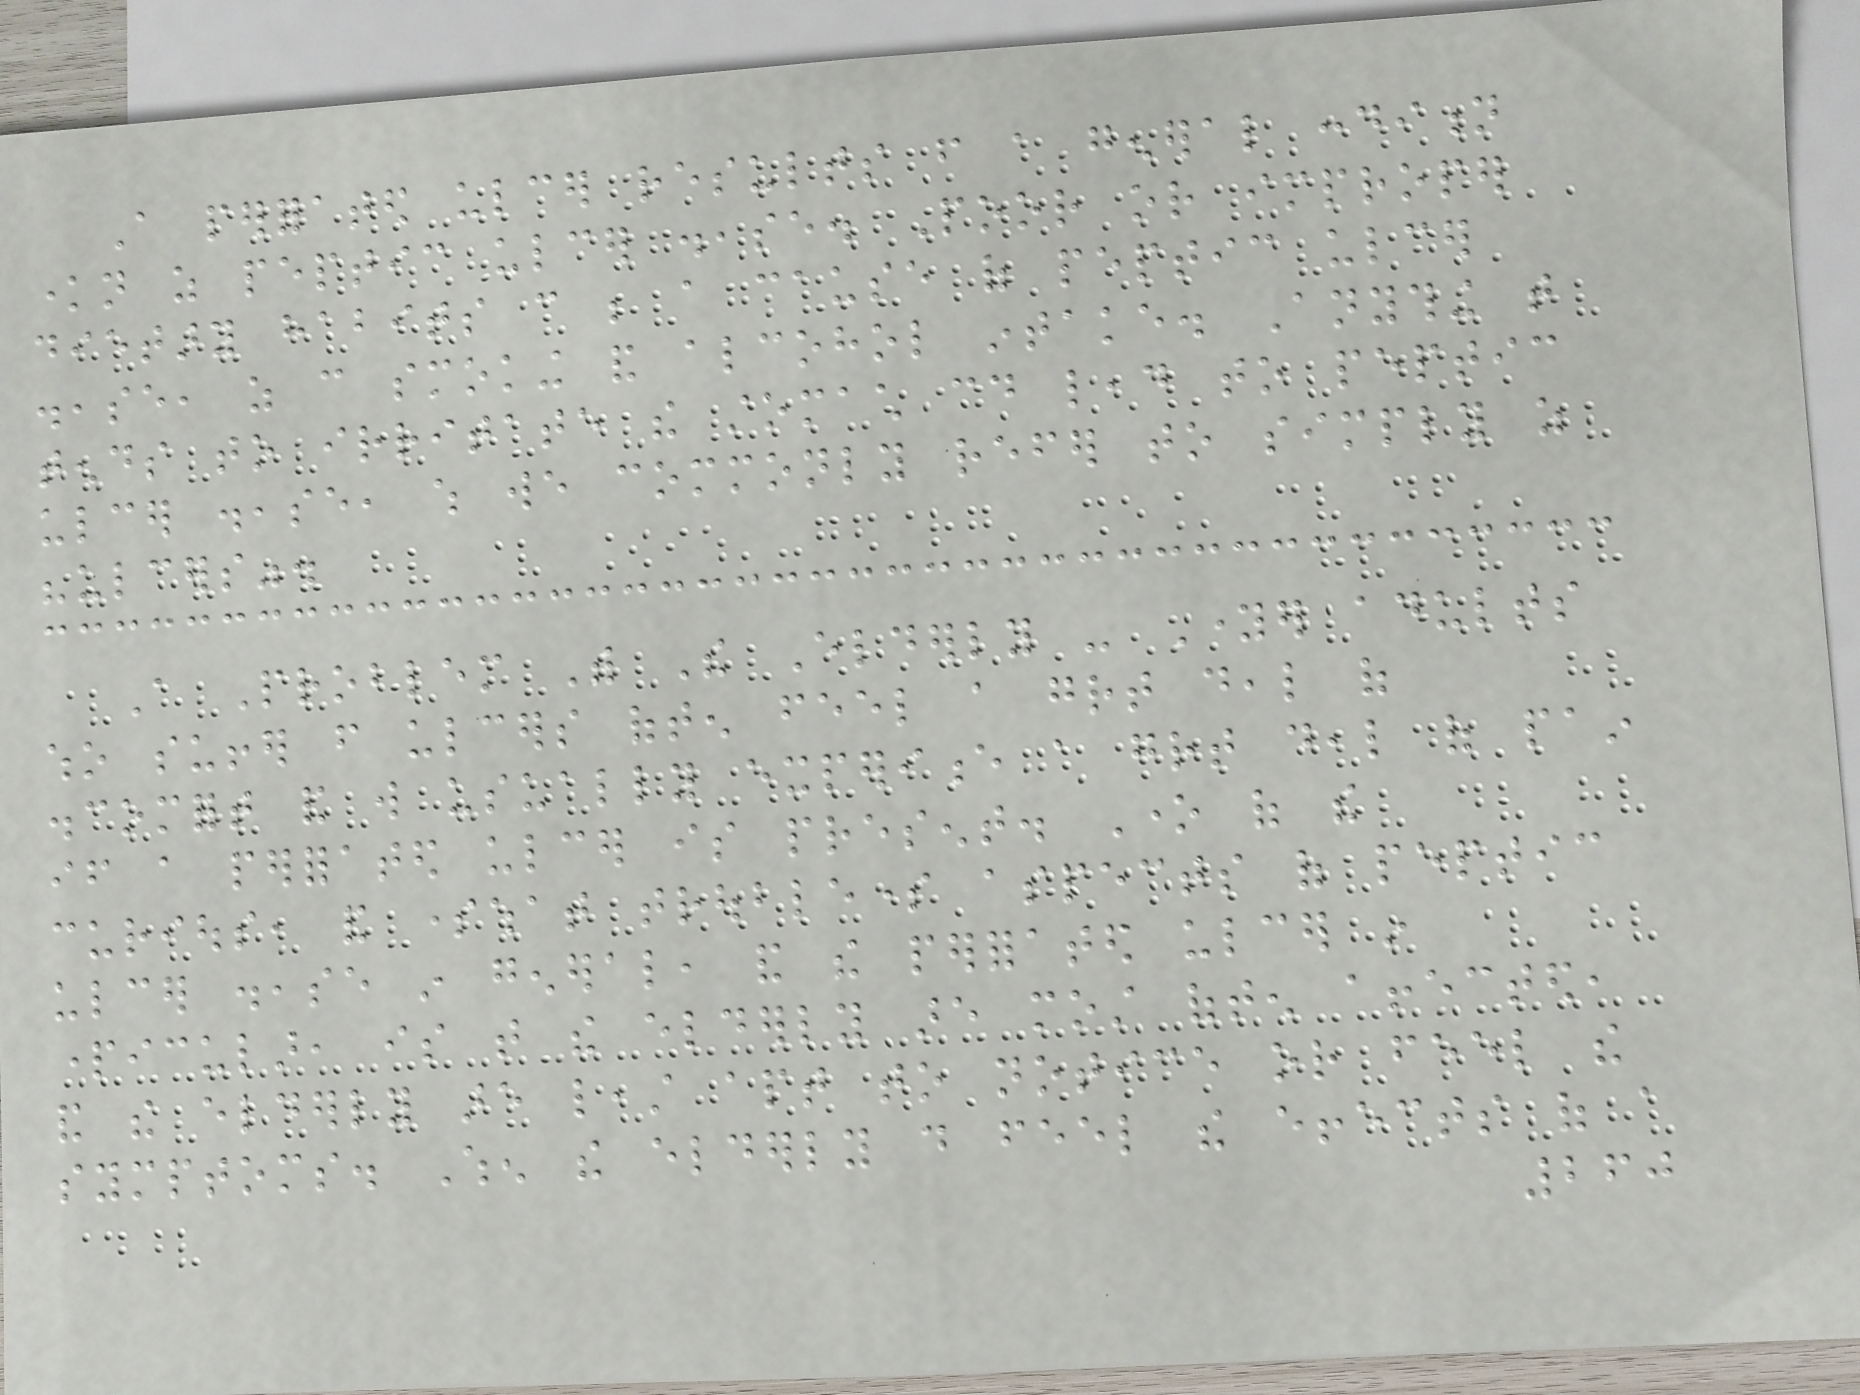A perforated ulcer results from a general condition
known as peptic ulcer disease. Poor or improper
dietary habits can be a cause of peptic ulcer
disease, as can smoking and alcohol intake. Anything that
tends to irritate the stomach could lead to peptic
ulcer disease, which we commonly refer to simply as
"ulcers".
A Problem With The Elderly - Younger adults
who suffer from ulcers often feel a great deal of
discomfort and will usually experience a great deal of pain
if a perforated ulcer is present. One of the
curious, and somewhat troublesome aspects of peptic
ulcer disease in general, and the perforated ulcer in
particular, is that the elderly are most often affected,
and the elderly are least apt to notice or feel the
symptoms. When the elderly do feel the effects of a
260
